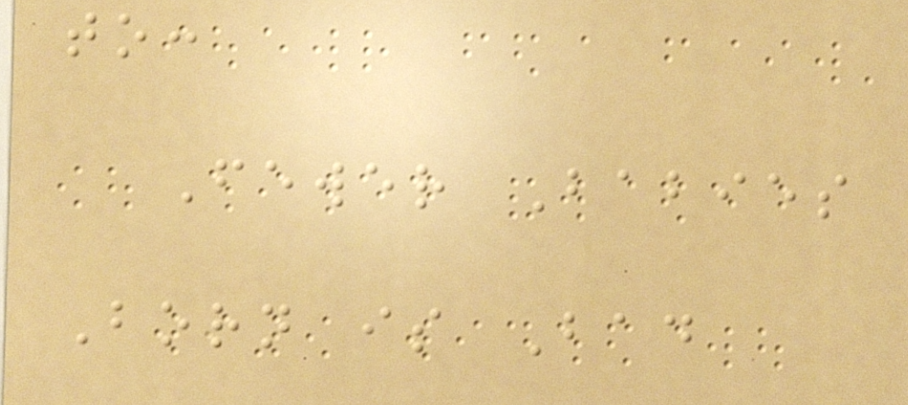to:
Fewer Babies
Born is Bad
